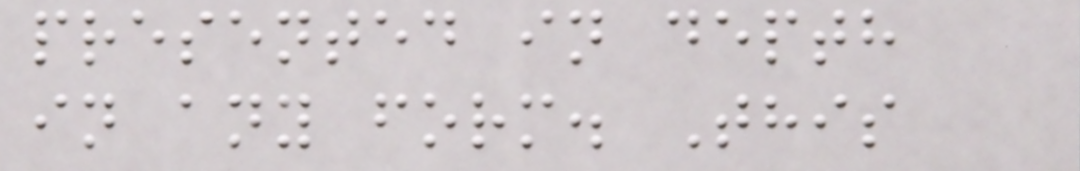presented in depth
in any form. This
